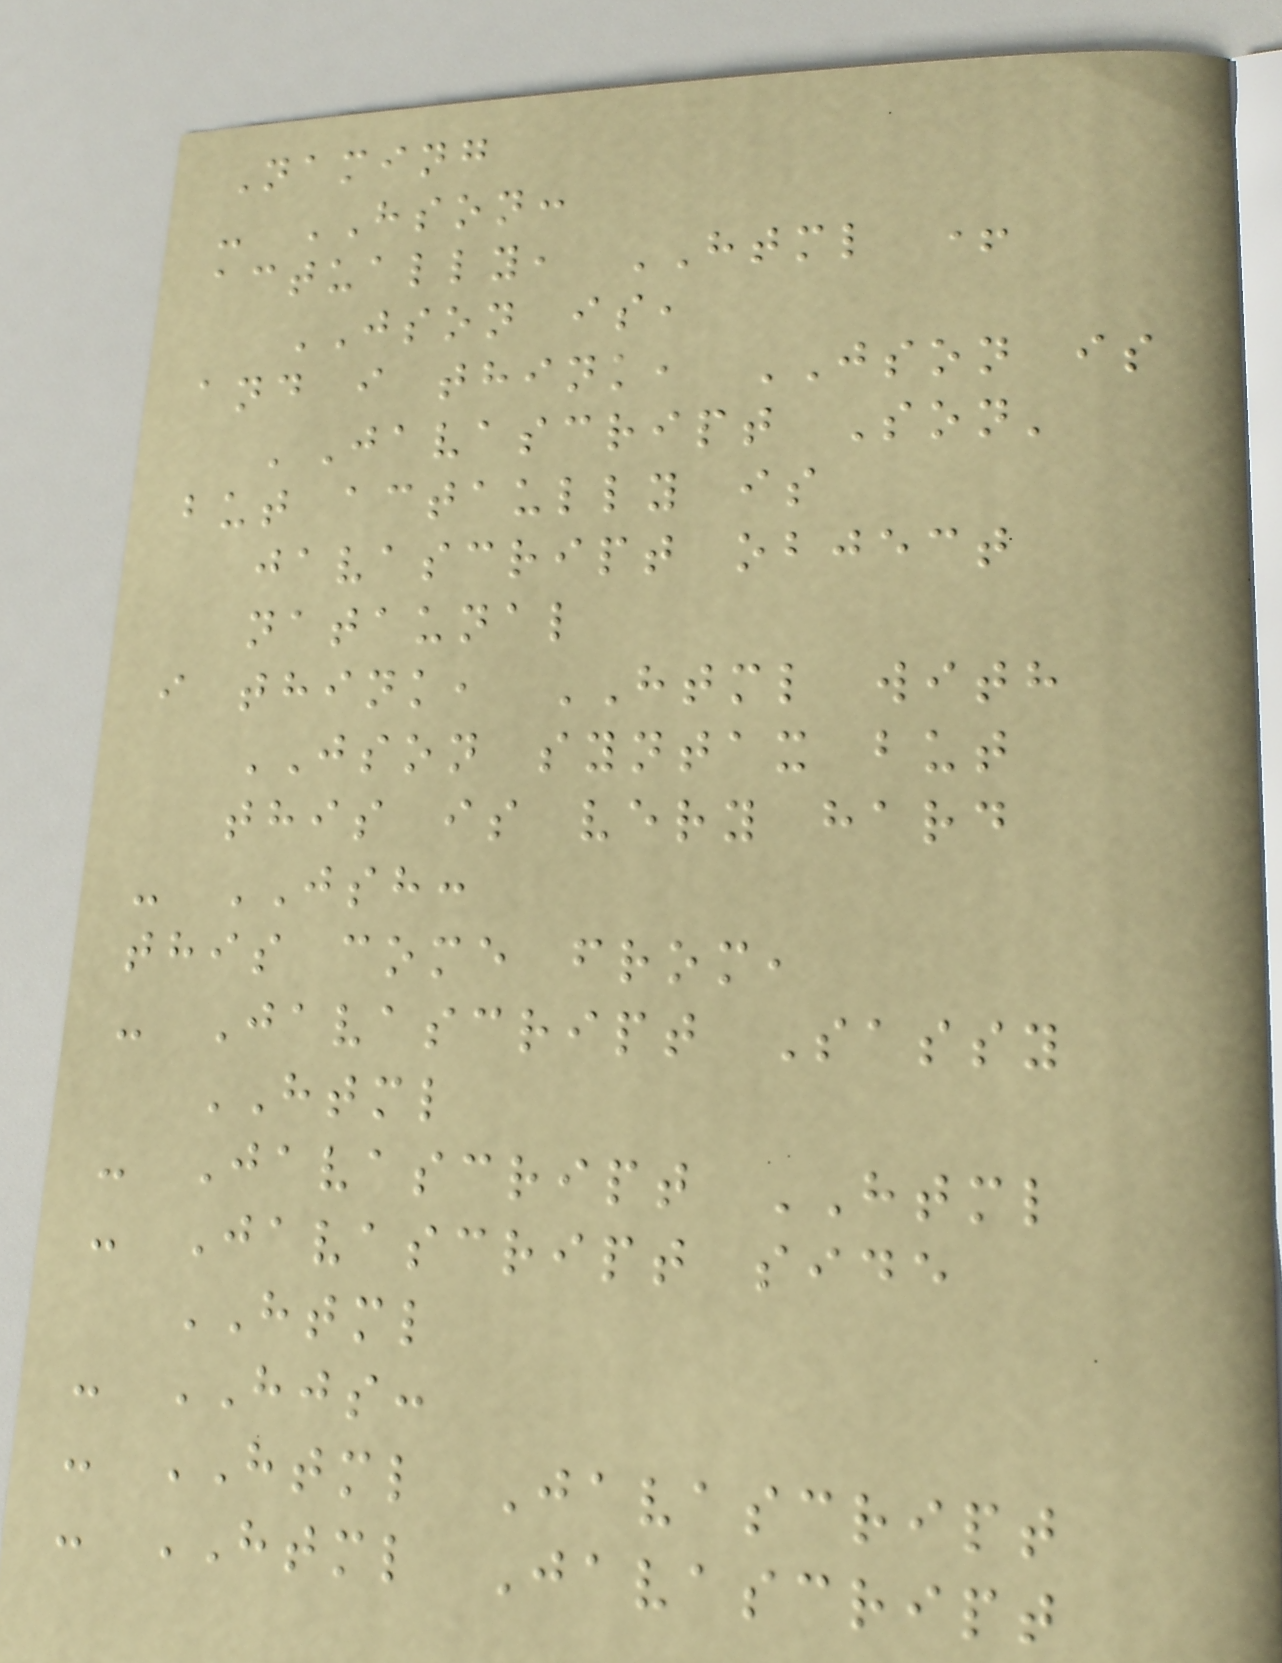Naming
- HSON:
actually, HTML +
JSON is,
and i think, JSON is
'Javascript Son'
but actaully is
javascript object
nataunal
i think, HTML with
JSON syntax but
this is very hard
- JSH:
this come from,
- Javascript Sassy
HTML
- Javascript HTML
- Javascript side
HTML
- HJS:
- HTML Javascript
- HTML Javascript
